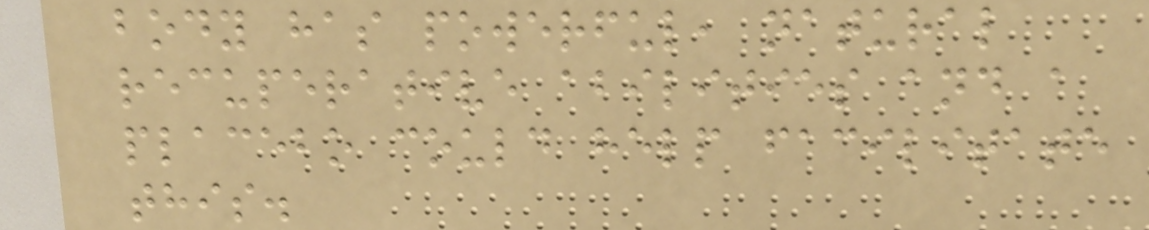body has powerful, natural
recuperative abilities and a
placebo could help facilitate
this.
